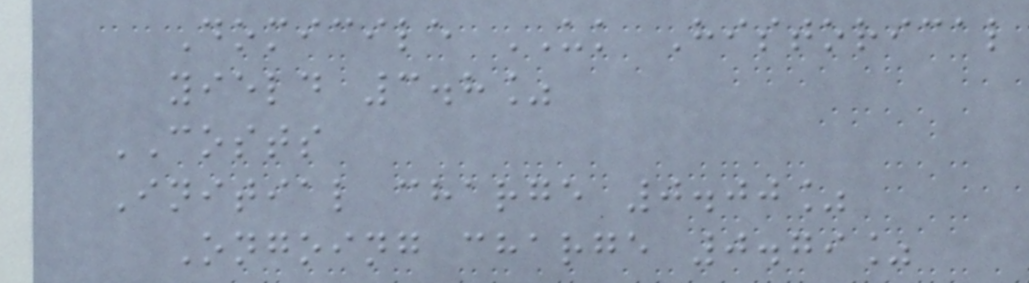Domicile UK Historical
yield 3.8%
COSTS
Initial charge 0.00%
Ongoing charge 0.79%
